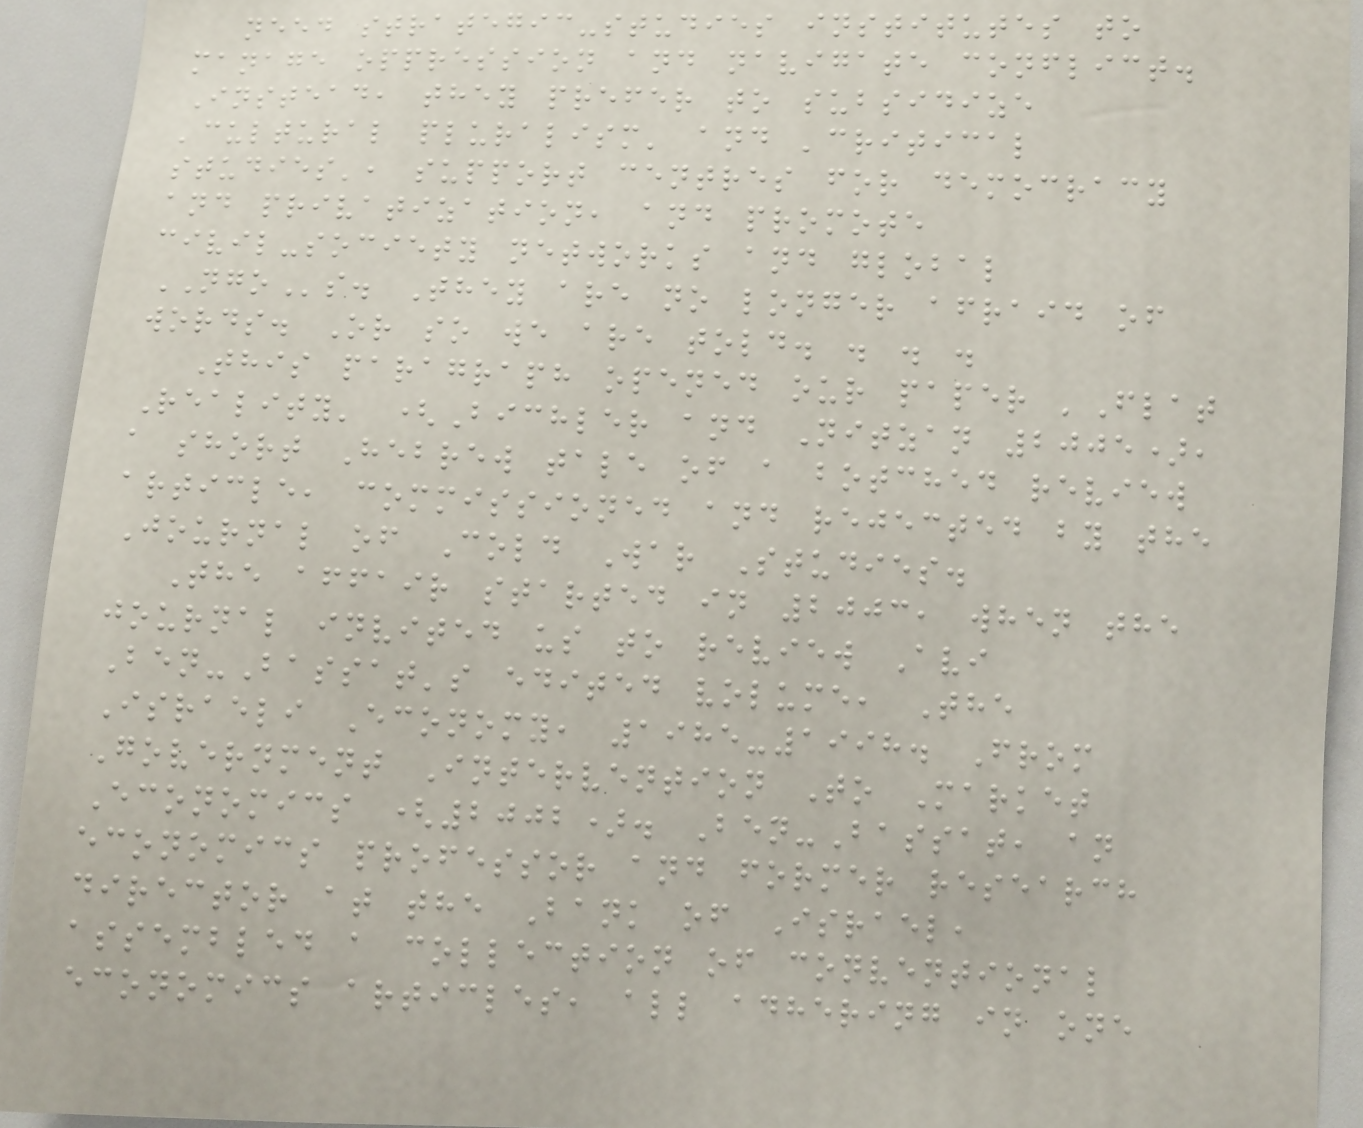need strategic-studies institutes to
manage oppression and navigate conflict.
Instead, they prefer to subsidize
'cultural pluralism' and 'critical
studies', support centres for democracy
and privatization, and promote
civil-society networks and global
NGOs. They are no longer afraid of
words. Or so we are told. . . .
This paragraph opened our paper 'Flat
Reality' (Bichler and Nitzan 2005),
a short Hebrew tale of a botched review
article, commissioned and rejected by the
Journal of Cold War Studies.
The affair started in 2003, when the
journal invited us to review Avi
Ben-Bassat's edited volume, The
Israeli Economy, 1985-1998. From
Government Intervention To Market
Economics (2002). Ben-Bassat, an
economics professor and former research
director at the Bank of Israel,
assembled a collection of conventional
economics articles, all adhering in one
